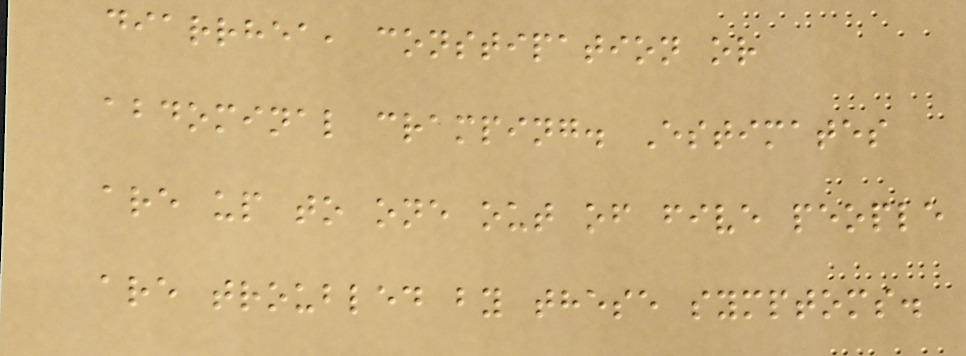diarrhea, constipation or
abdominal cramping. Estimates
are up to one out of five people
are troubled by these symptoms.
